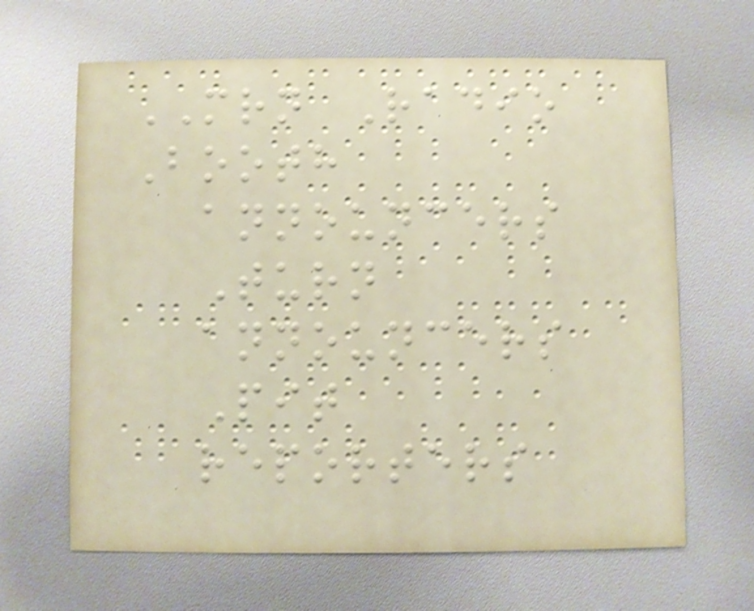MRN Radio
Booth
announcers
Turn
announcers
Pit
reporters
